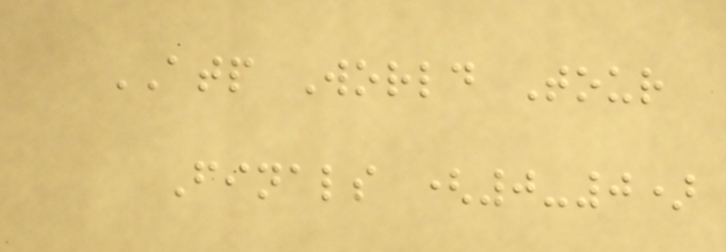ATP World Tour
Finals (0-0)
